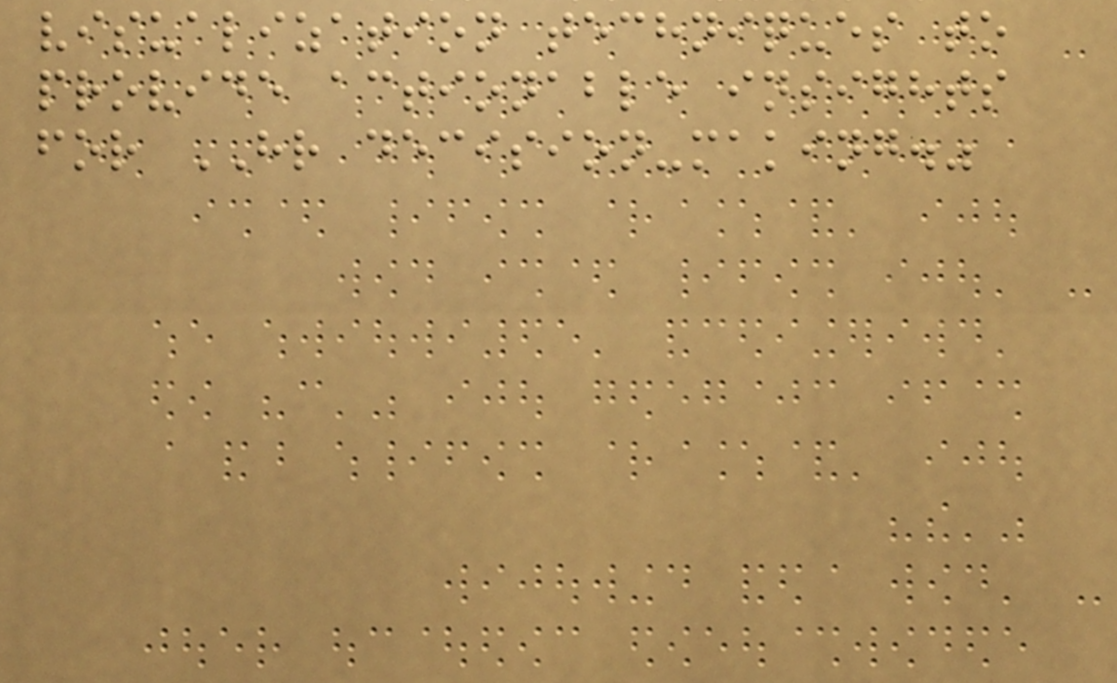visualization techniques to
provide actionable insights
for HR decision-making."
